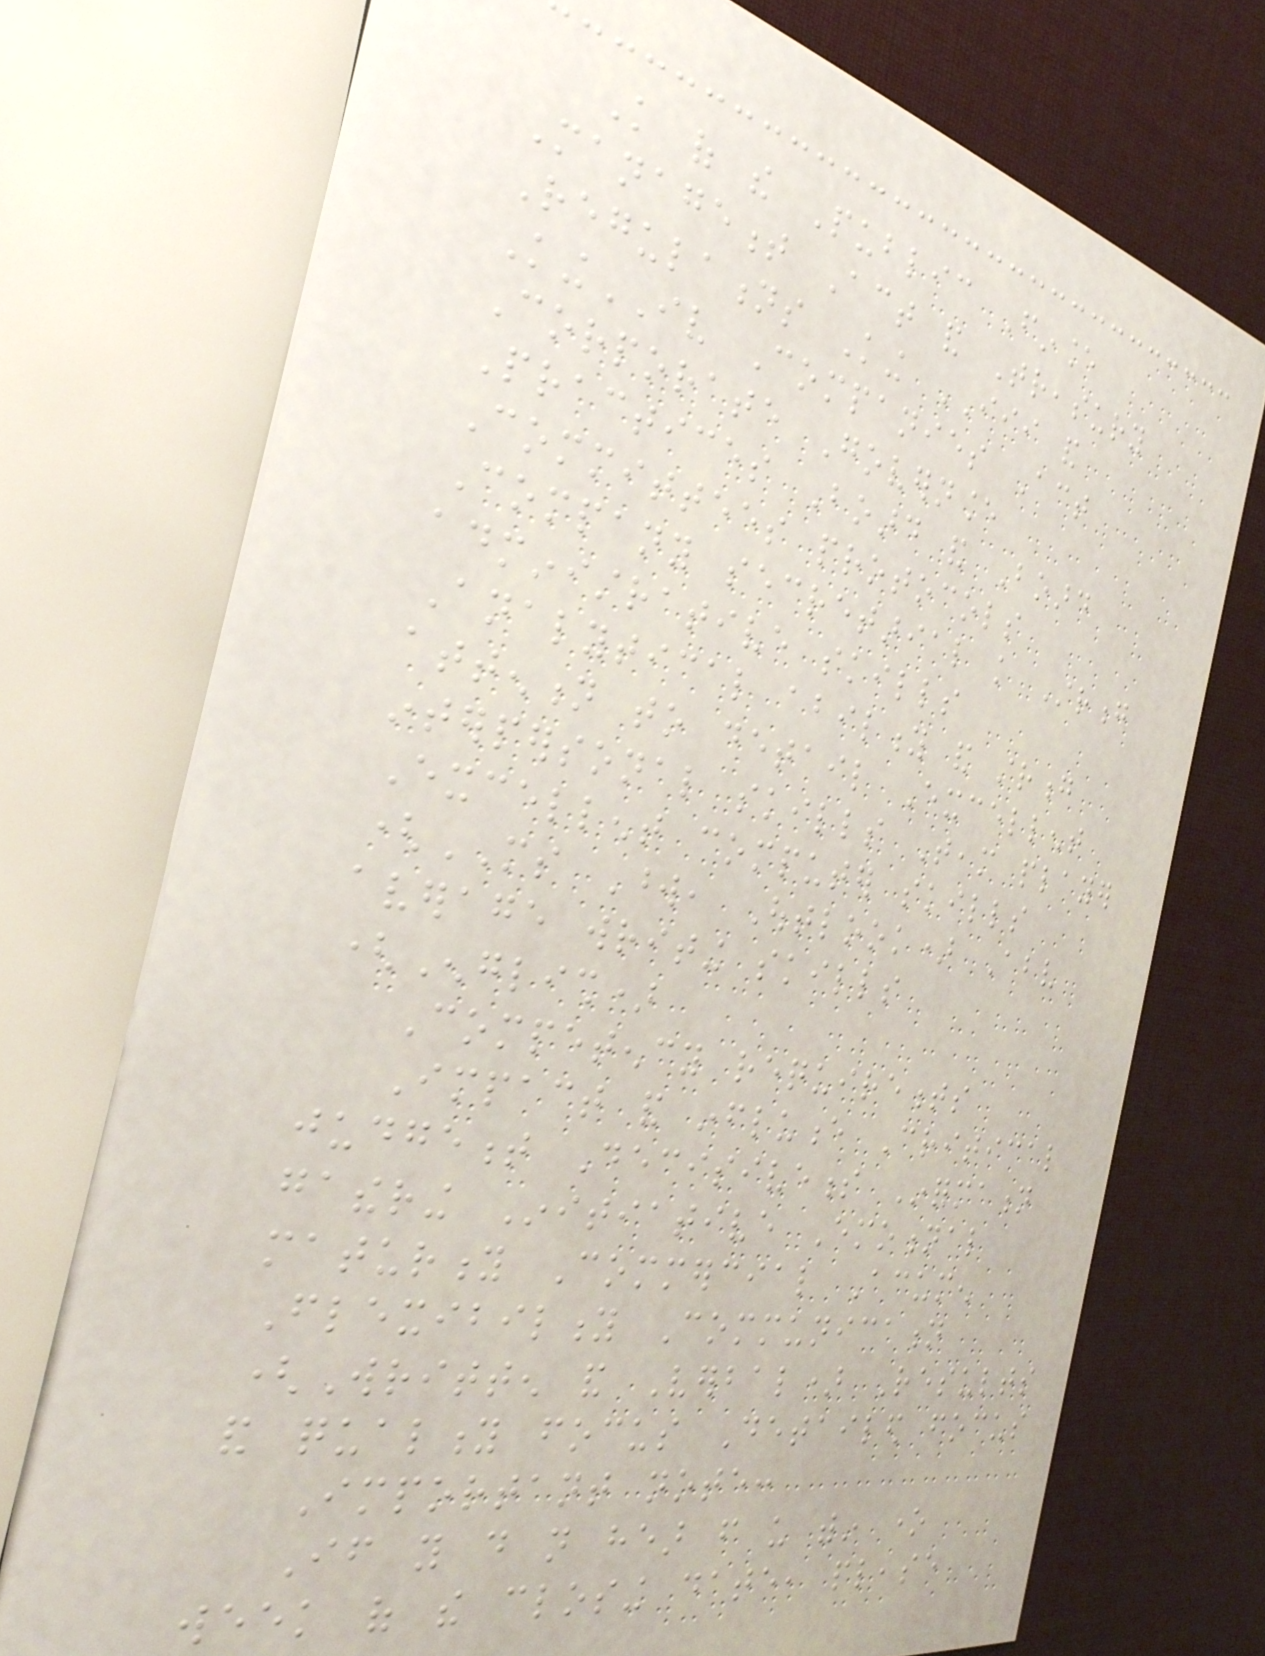Knowledge of the Public Finance
Management Act and Treasury
Regulations King III and
KingIV Companies Act
Corporate Governance
Practices Board and Board
Committees protocols
Company secretarial knowledge Strong
administrative skills
Analytical ability and strong
attention to detail Excellent
interpersonal skills Team player
Excellent computer skills
(MS Word, Outlook) Above
average writing skills
(English)
Competency requirements
Impact and influence Critical
judgement Decisiveness Information
gathering Initiative Emotional
maturity Commercial Acumen
Flexibility Communication
(Written and Verbal) Results
and quality focus Detailed focus
Important note:
If you do not hear from us within one
week of the closing date, please
